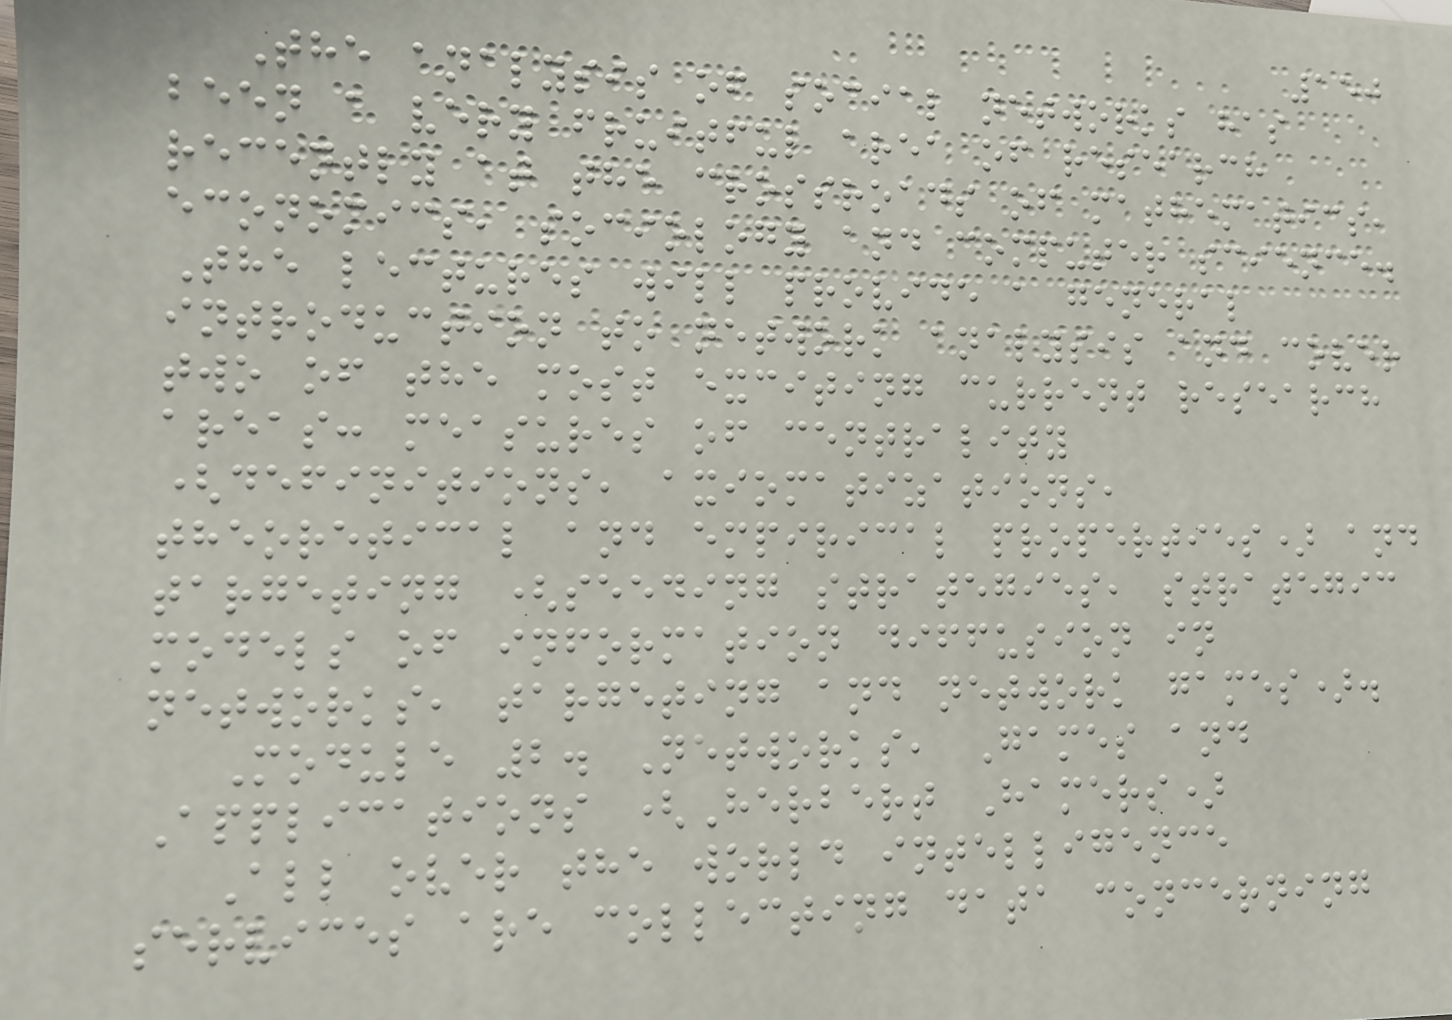150
The analysis of social networks has
been a very fruitful area of research
recently at the crossroads of mathematics,
economics, sociology and computer science.
The lectures will provide a general
introduction to network analysis and cover
two of the most exciting current research
areas: measures of centrality
(definitions, axiomatizations,
theoretical and empirical properties) and
targeting (seeding strategies, strategic
models of information diffusion in
networks, targeting and network games).
Module 2. Networks, Games and
Applications (Herbert Hamers)
All over the world intelligence
services are collecting data concerning
